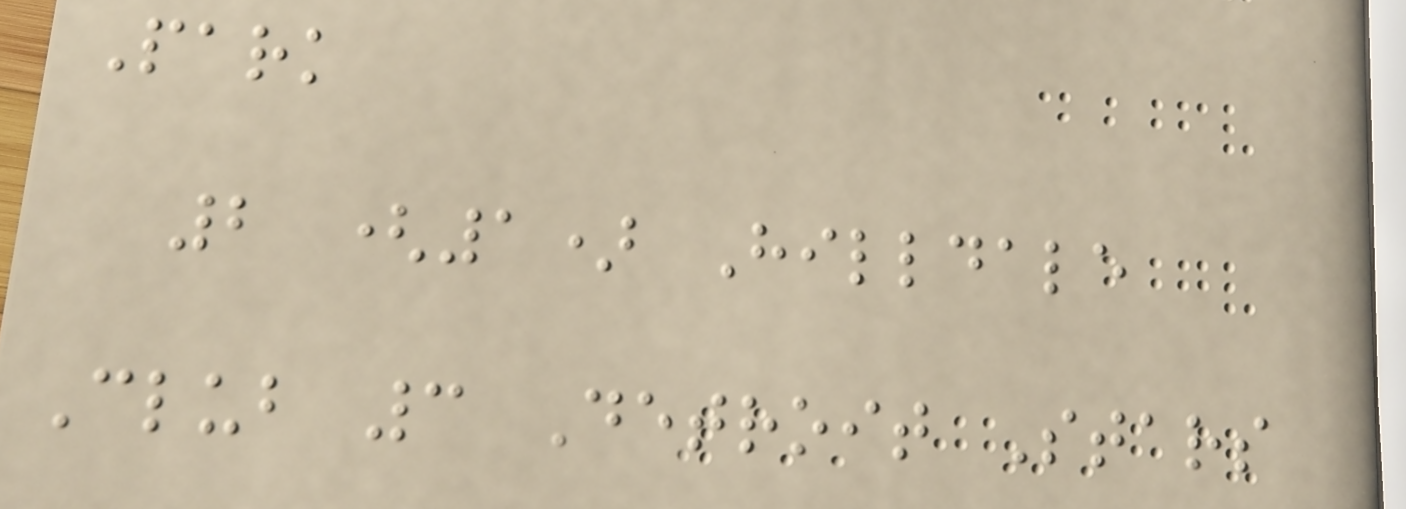Park
2 (1) Hilldale
Club 3 Detroit Stars
